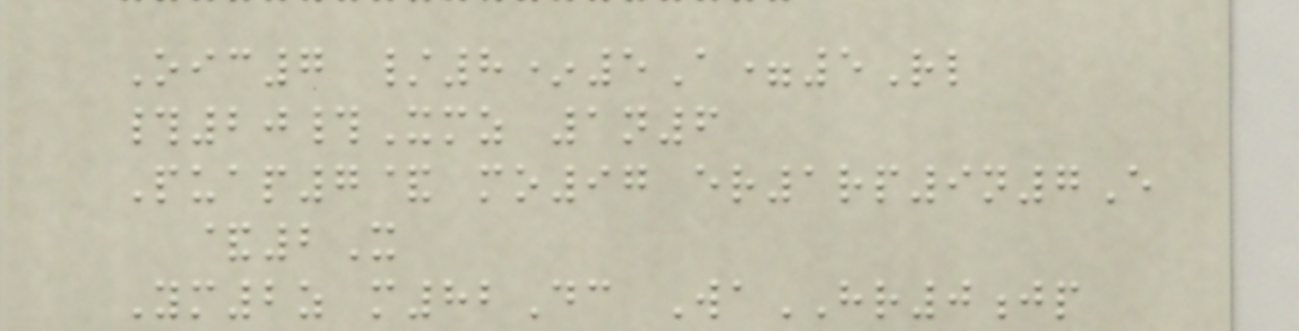Oic7 /8*5A=5Rl
#20#Xmz 1n6
Puap7& mo97 er1rp9n7E
&2X
Ym2z m82Dc WaHR0jp
